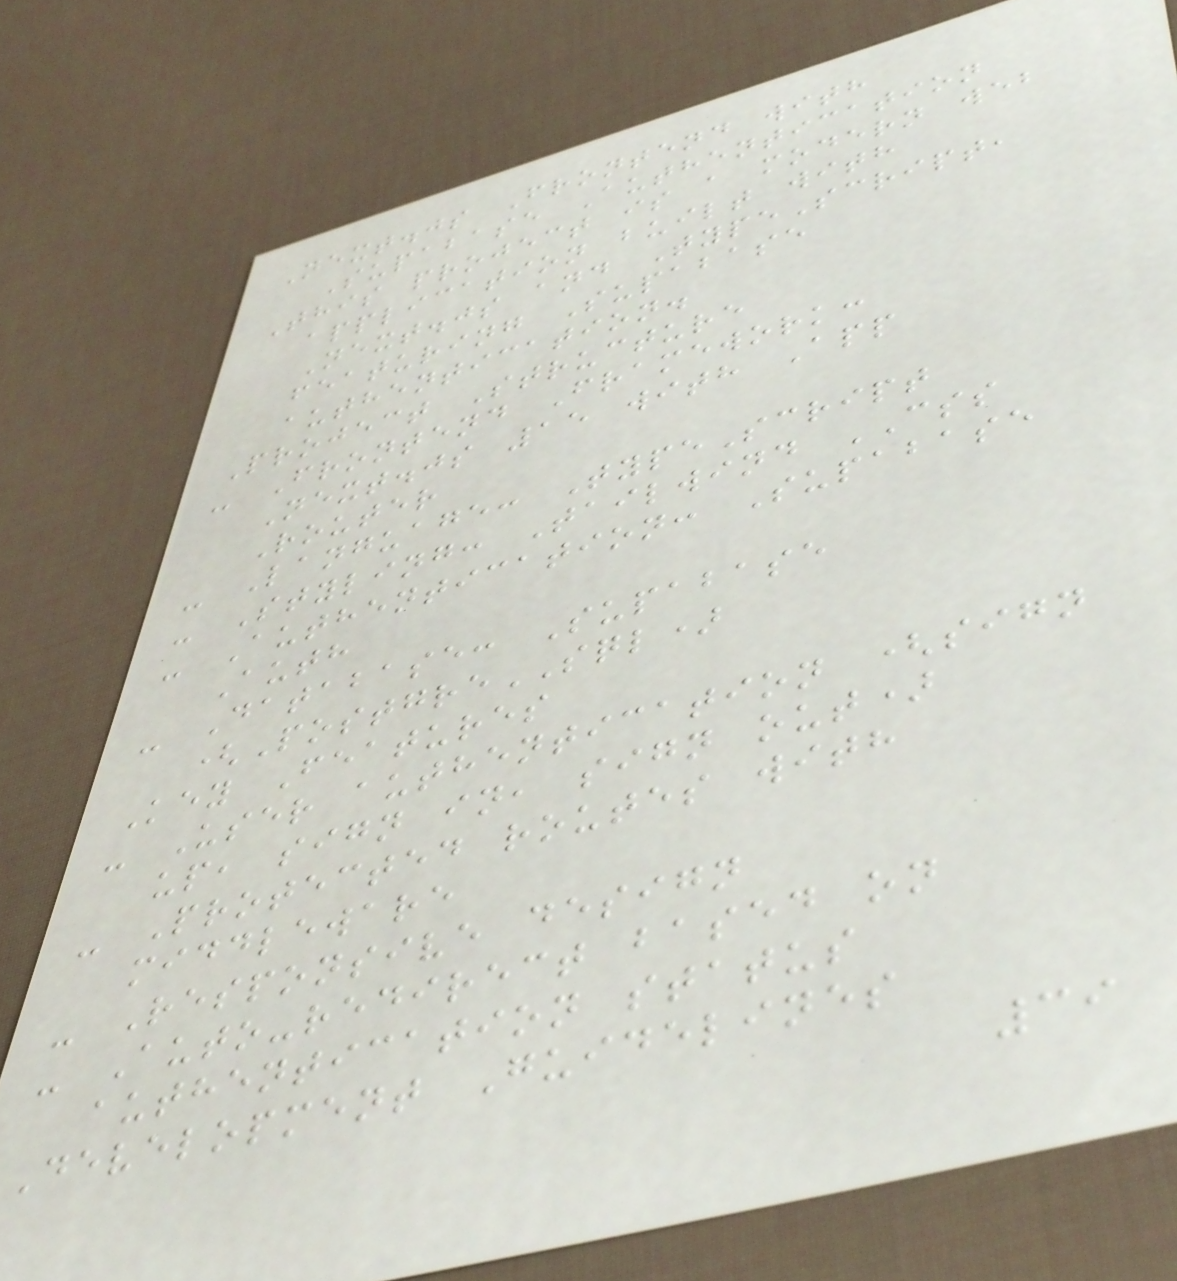Next.js Frontend with
Supabase Authentication
This project is a modern web
application built with
Next.js and TypeScript,
featuring Supabase
authentication.
Project Structure
- Frontend Framework:
Next.js 15 with App
Router
- Language: TypeScript
- Styling: Tailwind CSS
- Authentication: Supabase
Auth
- Database: Supabase
(PostgreSQL)
Key Features
- User authentication (sign
up, sign in, sign out)
- Protected routes with
middleware
- Responsive design
- Auto-redirect based on
authentication status
Development Guidelines
39
